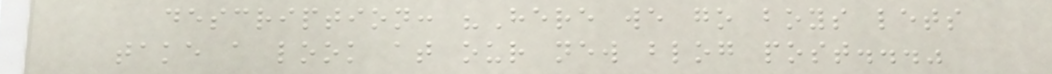description: "Here we go boys lets
take a look at our new blog post..."
